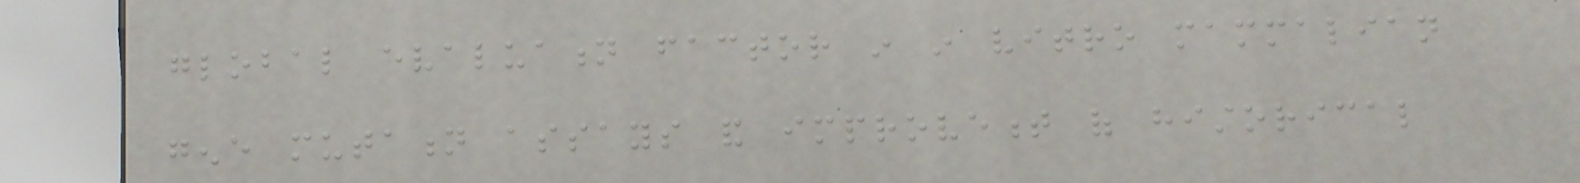global evaluation factor in in vitro mammalian
gene mutation assays and improvement of historical
